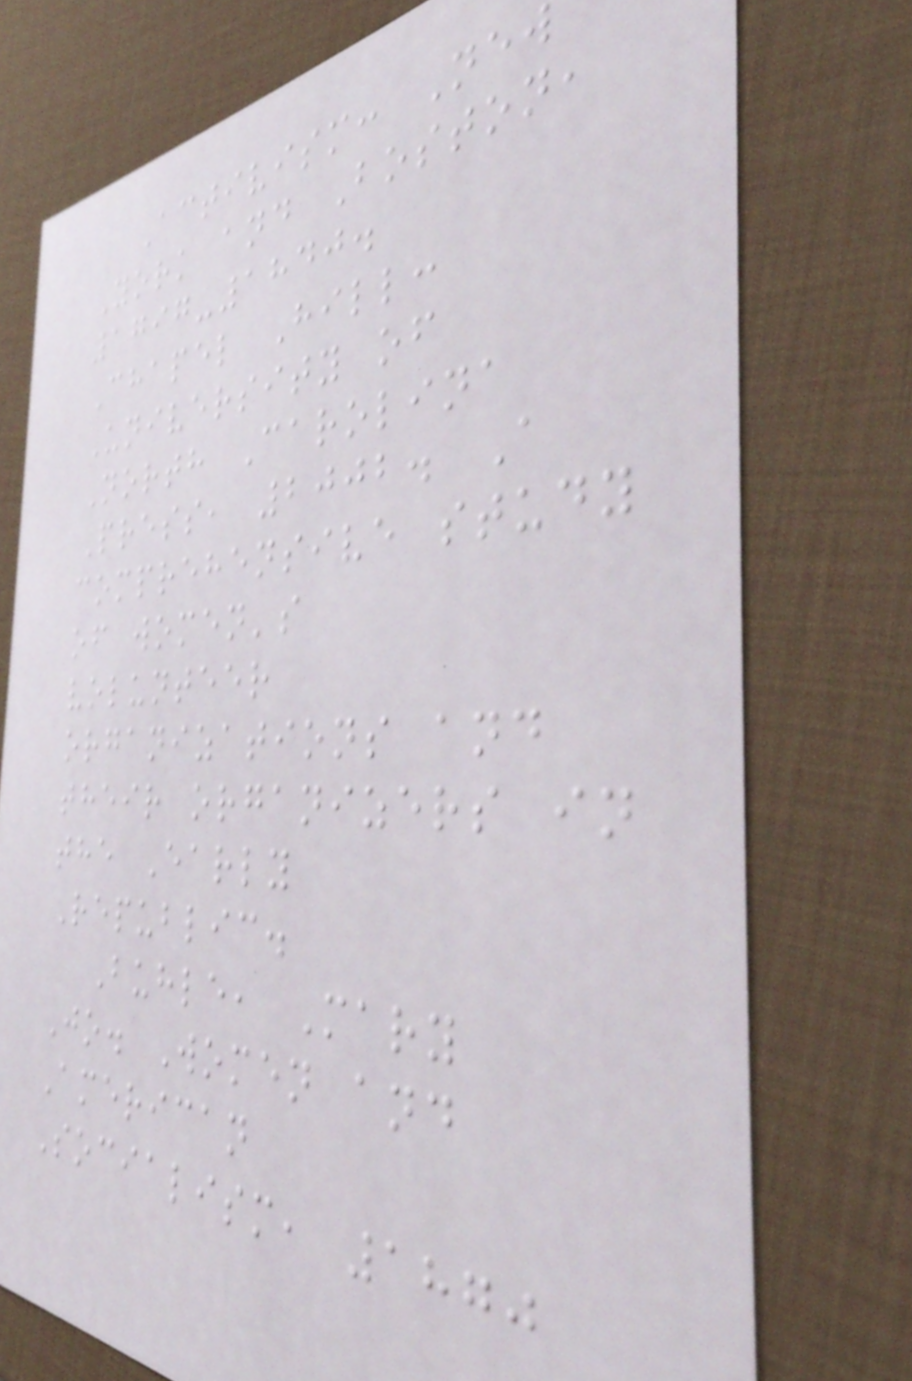Activism: New
York and Boston,
1797-1840.
Chapel Hill:
University of
North Carolina
Press, 2002. A
comprehensive study
of women's
volunteer
organizations and
their organizers in
the Early
Republic.
Buhle, Mary
Jo. Women and
American
Socialism, 1870
